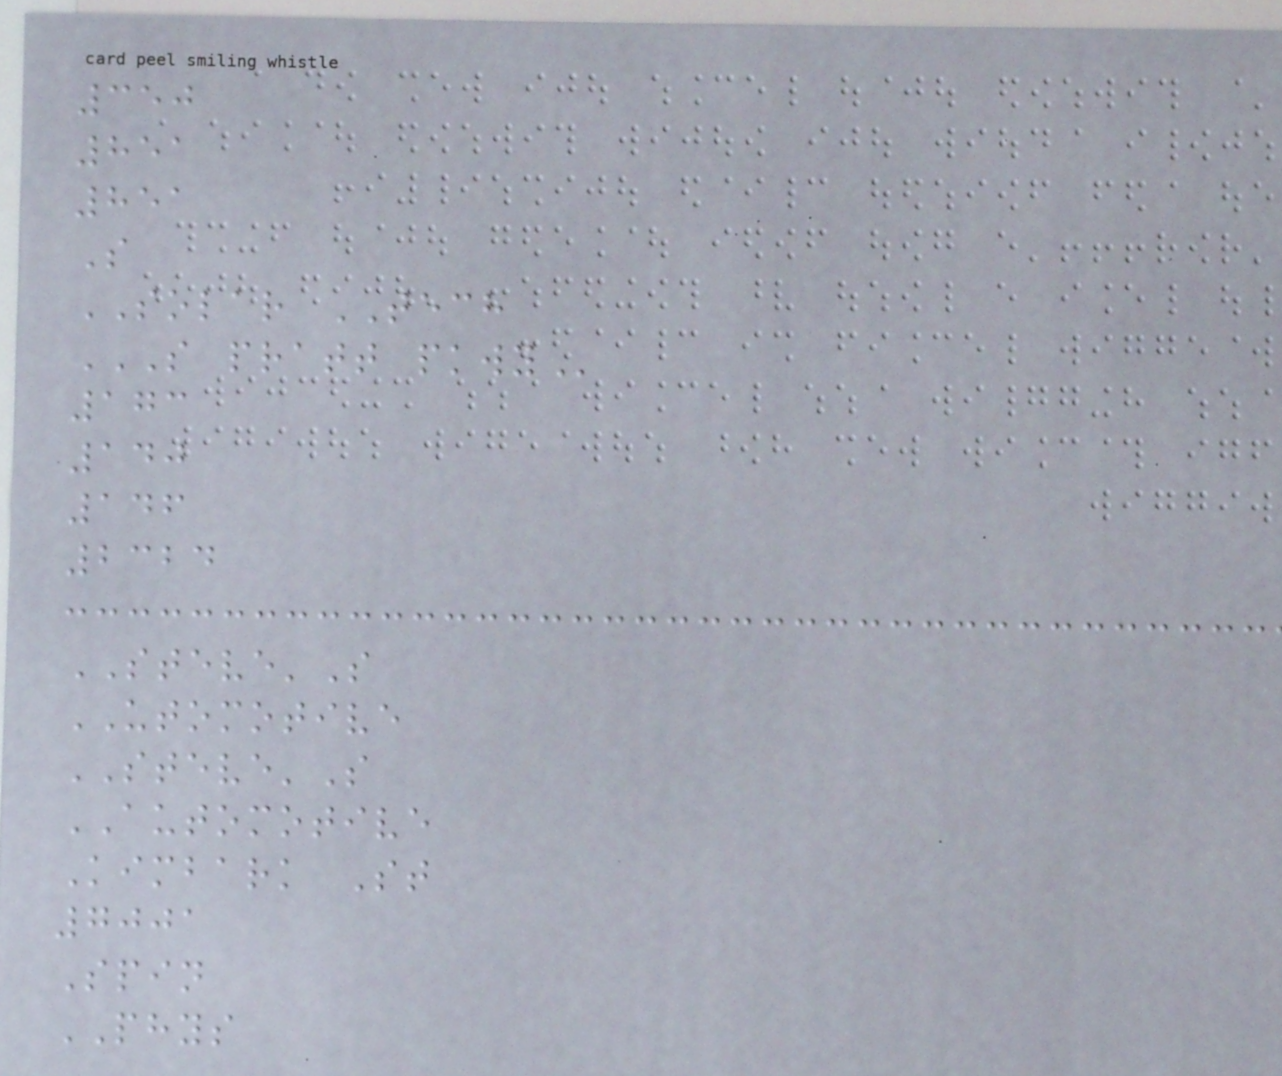350
851
851
S
SOLAR TECH
S PRATT PKWY
173
140
146
2324
STEVE'S
UTOMOTIVE
STEVE'S
AUTOMOTIVE
Kimbark St
7001
Spin
PHYS
